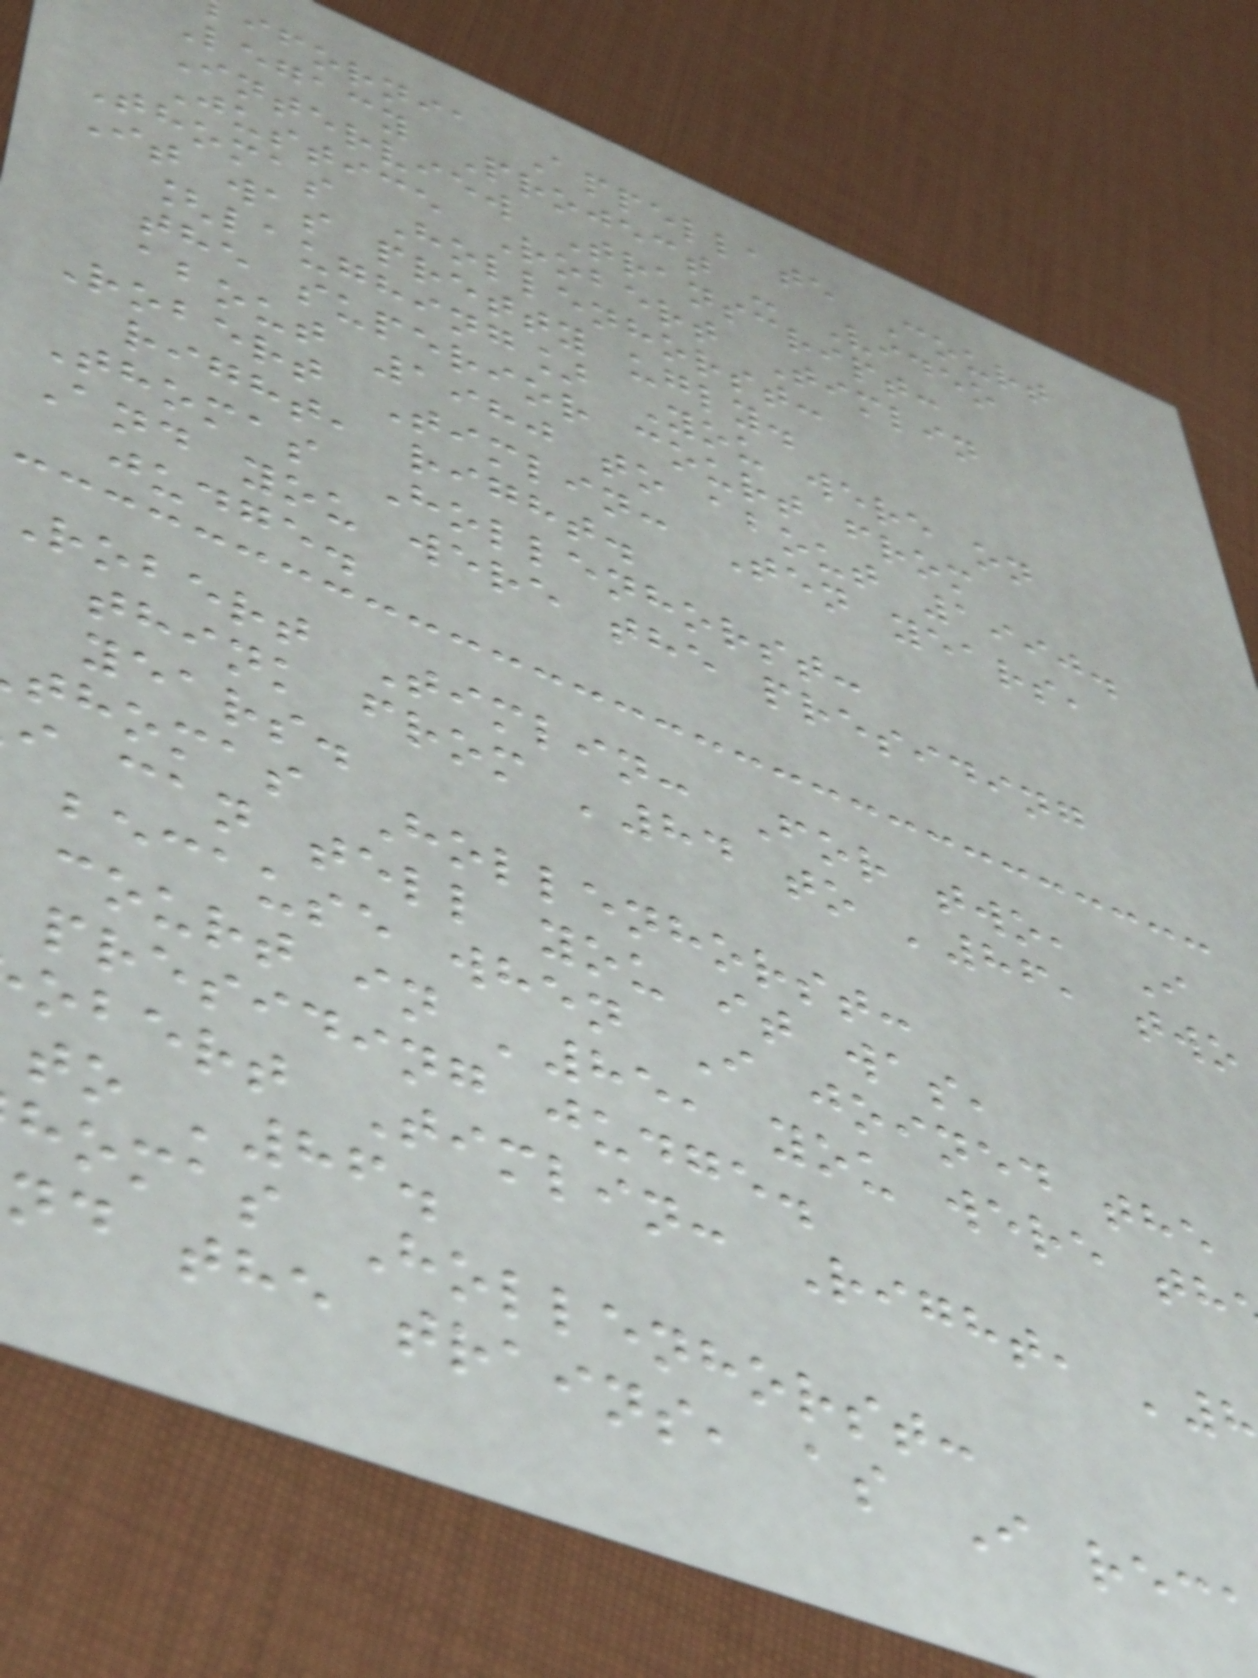ifornia Appellate Court
Legacy Project - Video
Interview Transcript:
Justice Robert Timlin
Thomas Hollenhorst:
It was pretty ugly.
[laughing] You were on
the superior court from
about 1980 to about 1990.
Robert Timlin: Ten years,
right, right.
Thomas Hollenhorst:
And you were the presiding
judge.
Robert Timlin: For two, I
think from '84 to '86, two
years.
thomas Hollenhorst:
i can tell you it was,
because when I joined the
court in '85, you were th
presiding judge.
obert Timlin: Right, '
to '86.
homas Hollenhorst:
nd the trains, as I rec
